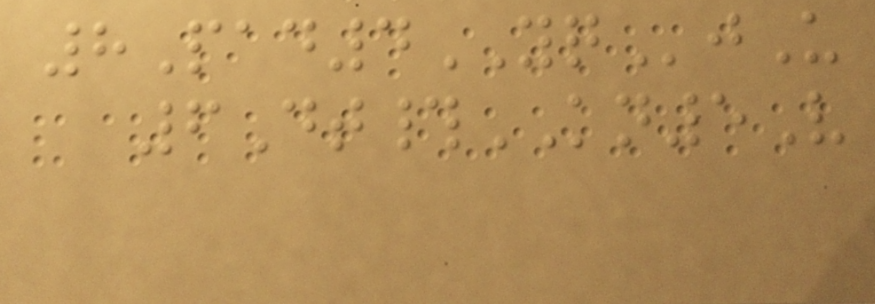8Pad4YQjU
6Dt#KN5V
